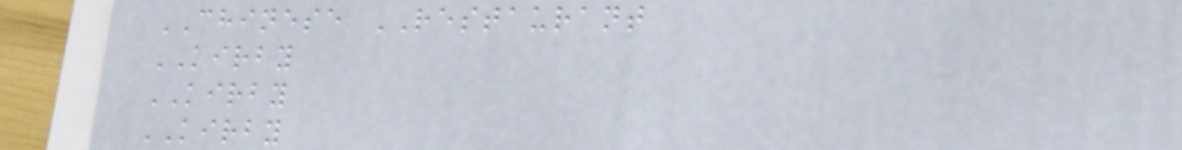CHINESE RESTAURANT
KIRBY
KIRBY
KIRBY
